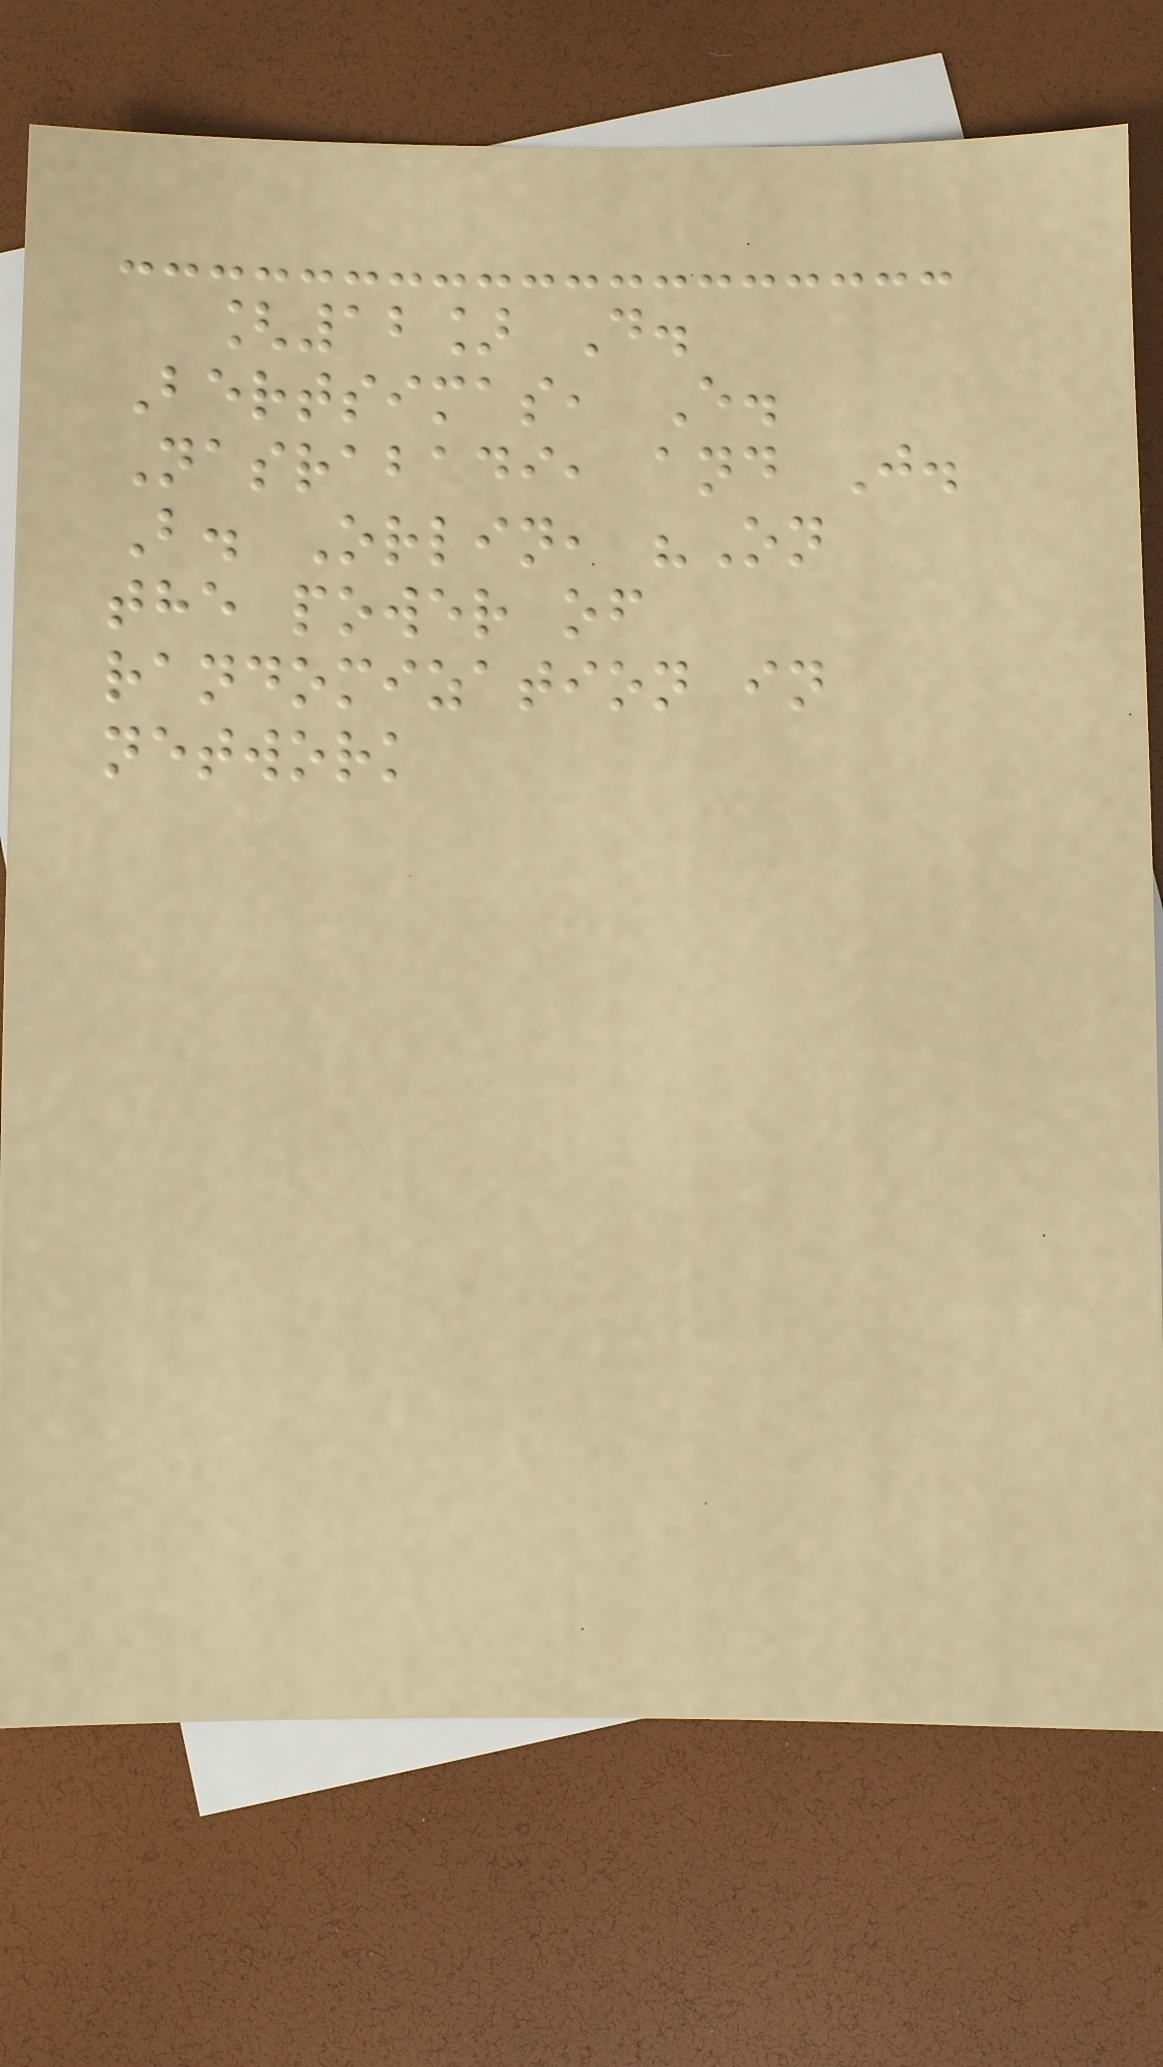[12] D.
Bertsimas, E.
Nasrabadi, and J.
B. Orlin, "On
the power of
randomization in
network
